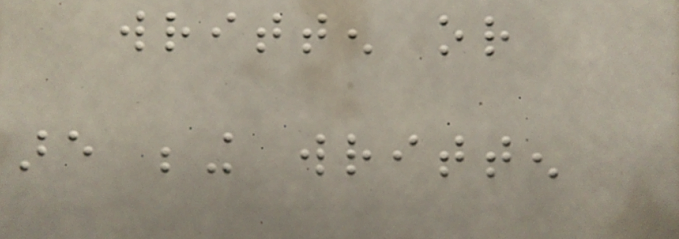written or
are being written
